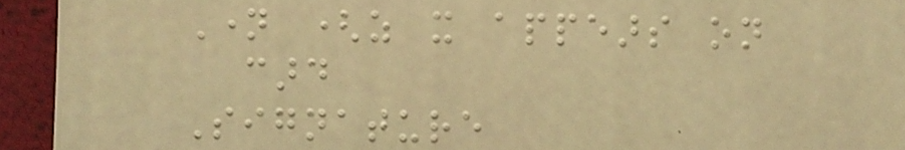Name (as it appears on
card
Signature
